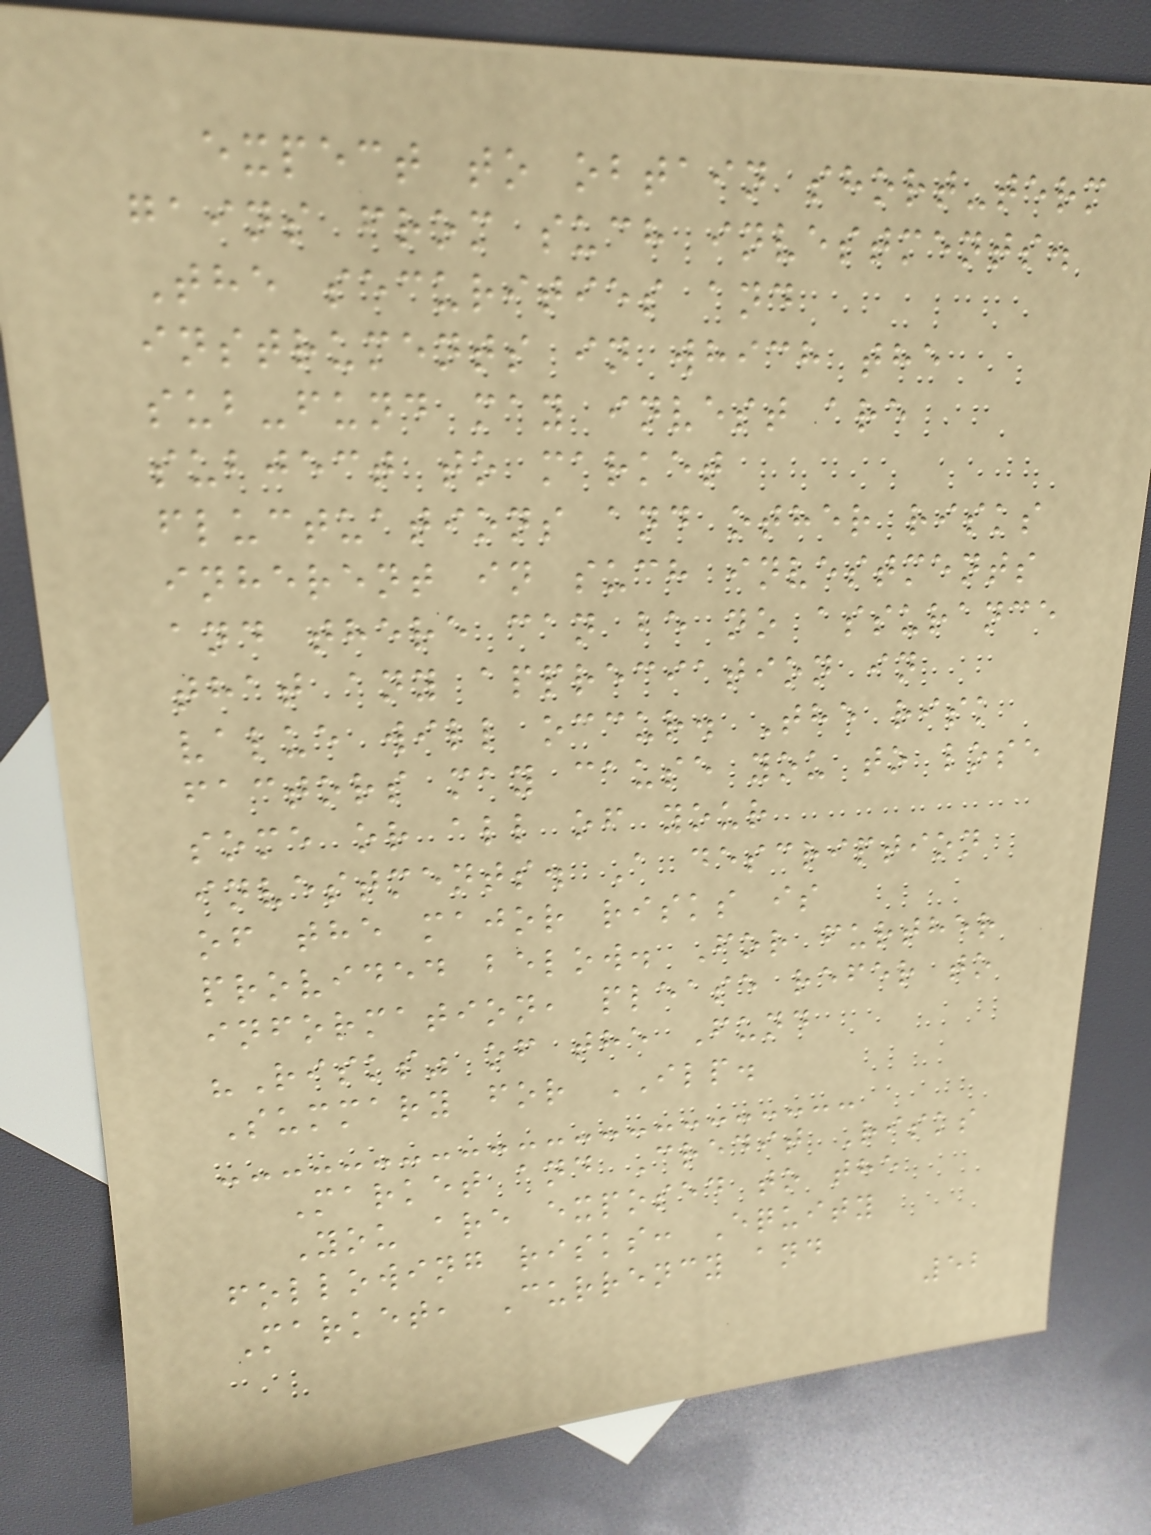expect to obtain short-term
gains from such investments.
The securities and
instruments in which the
sub-fund may invest are
subject to market
fluctuations and other risks
inherent in such investments
and there can be no assurance
that any appreciation in
value will occur. The risk
factors may cause you to lose
some or all of your
investments. A description
of the major risks is
provided below. For further
information, please refer to
"Risks" of the Fund
Summary for ILP.
Market and Credit Risks
You are exposed to the
following risks: Equity
Market, Currency and
52
